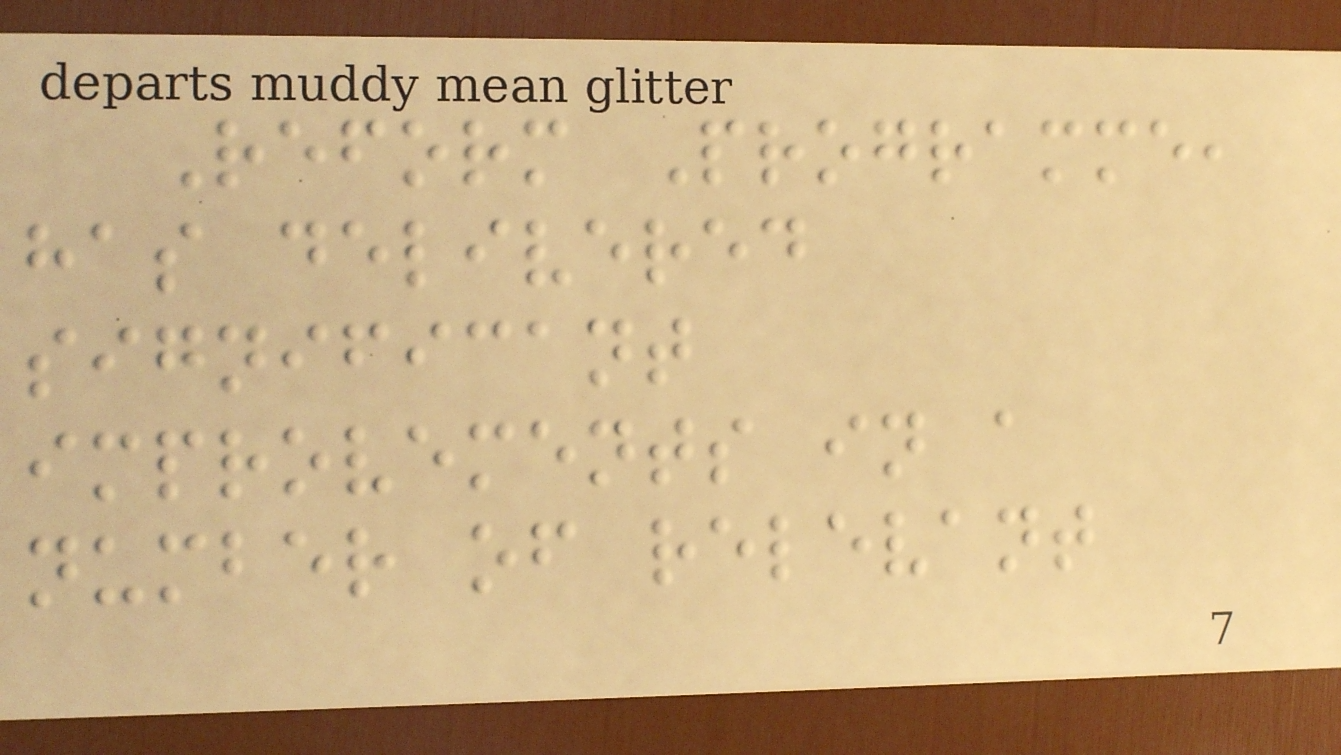Reform Programme,
has delivered
significant
improvements in a
number of relevant
